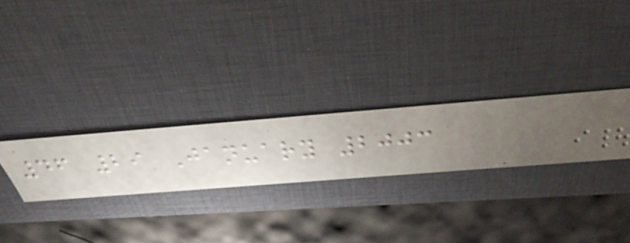46 29 January 2003
